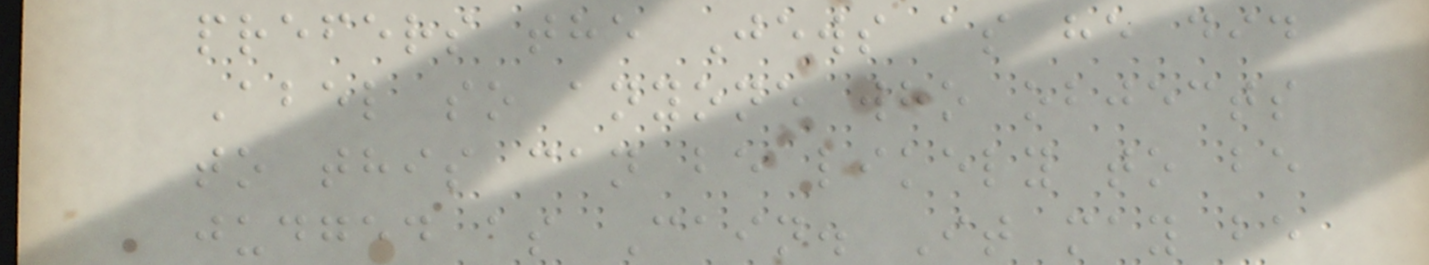prefers the Jews as he did
Abel so anyone who objects
to this can be likely to be
judged as Cain. It may be
